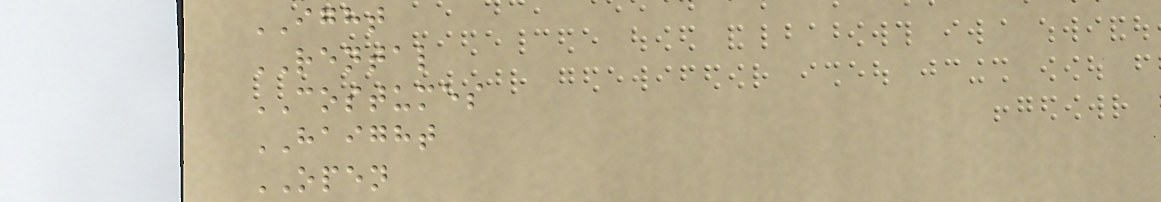IGHT
RENTAL
COSTUMES
HAIGHT
OPEN
